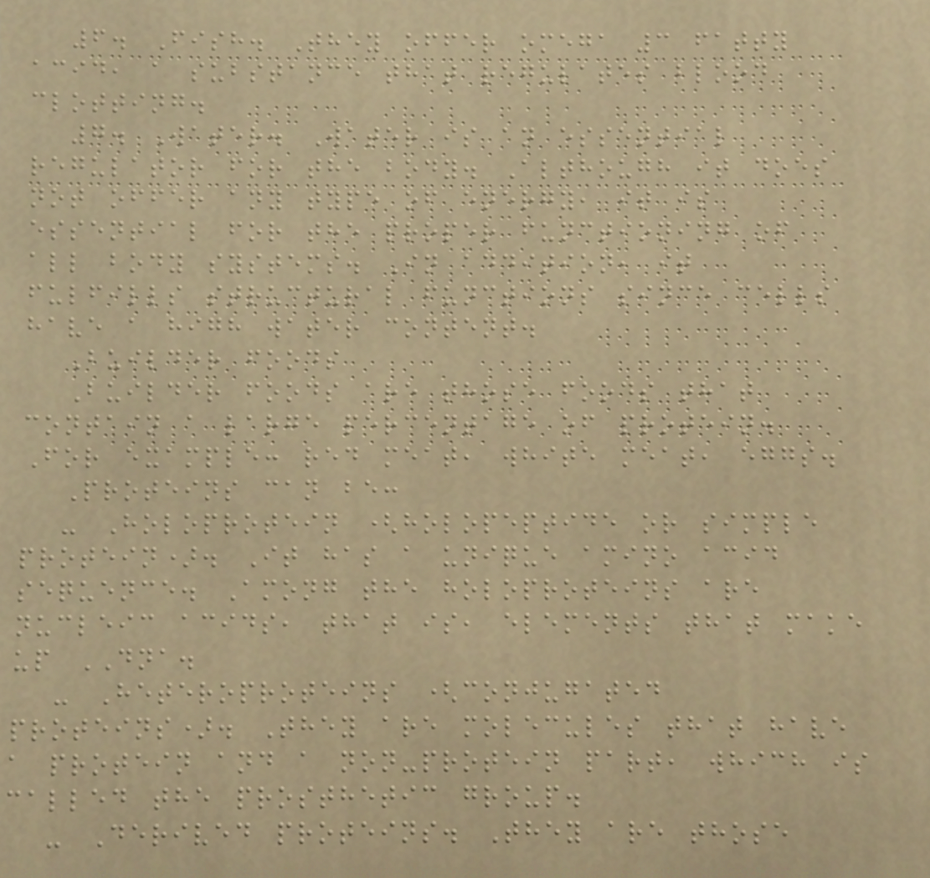6. Fish. They offer omega 3 fatty
acid, a substance that regulates blood
clotting.
7. Water. Water is an essential
regulator for the body. Although it does
not offer any type of energy, it is
essential for the proper functioning of
all body systems. In addition, it
fulfills structural functions since cells
have a high water content.
Builder foods
Builder foods are those foods that
contain a large percentage of protein.
For example: red meat, white meat, eggs.
Proteins can be:
- Holoprotein (holopeptide or simple
protein). It has a unique amino acid
sequence. Among the holoproteins are
nucleic acids, that is, elements that make
up DNA.
- Heteroproteins (conjugated
proteins). They are molecules that have
a protein and a non-protein part, which is
called the prosthetic group.
- Derived proteins. They are those
